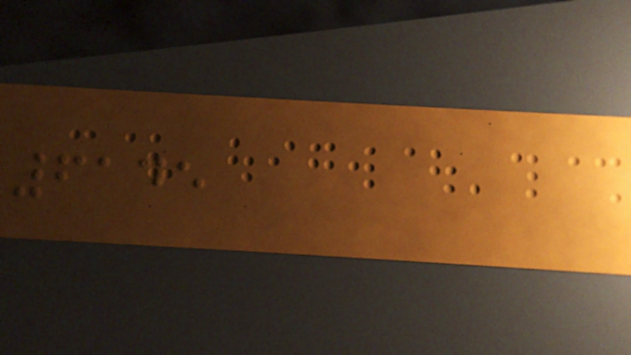6145
